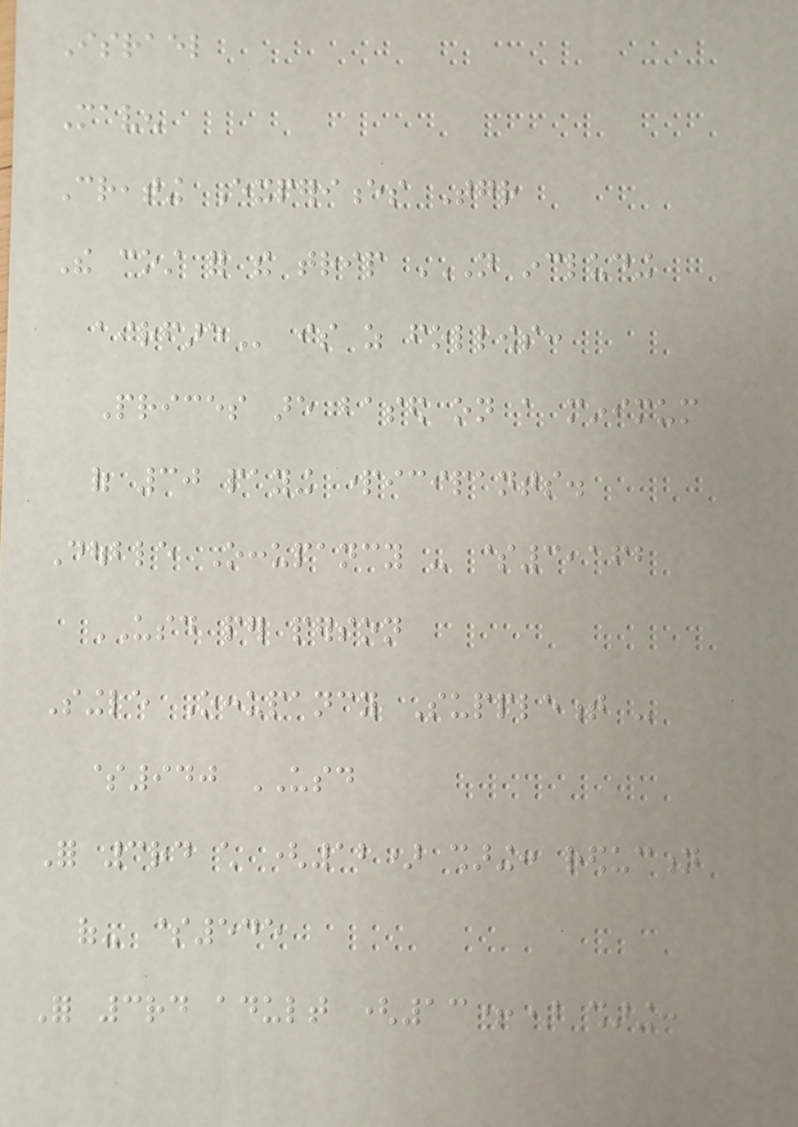Israel
Maven
Creating Experiences Together
The cost for the trip NOT INCLUDING
AIRFARE is as follows:
Prices are based on a minimum
of 30 paying participants.
Double Occupancy - $3,162
USD per person
Single Occupancy Supplement -
$940 USD
For 3rd child (12) sharing: reduction
of- $545
For 3rd adult (13+) sharing:
